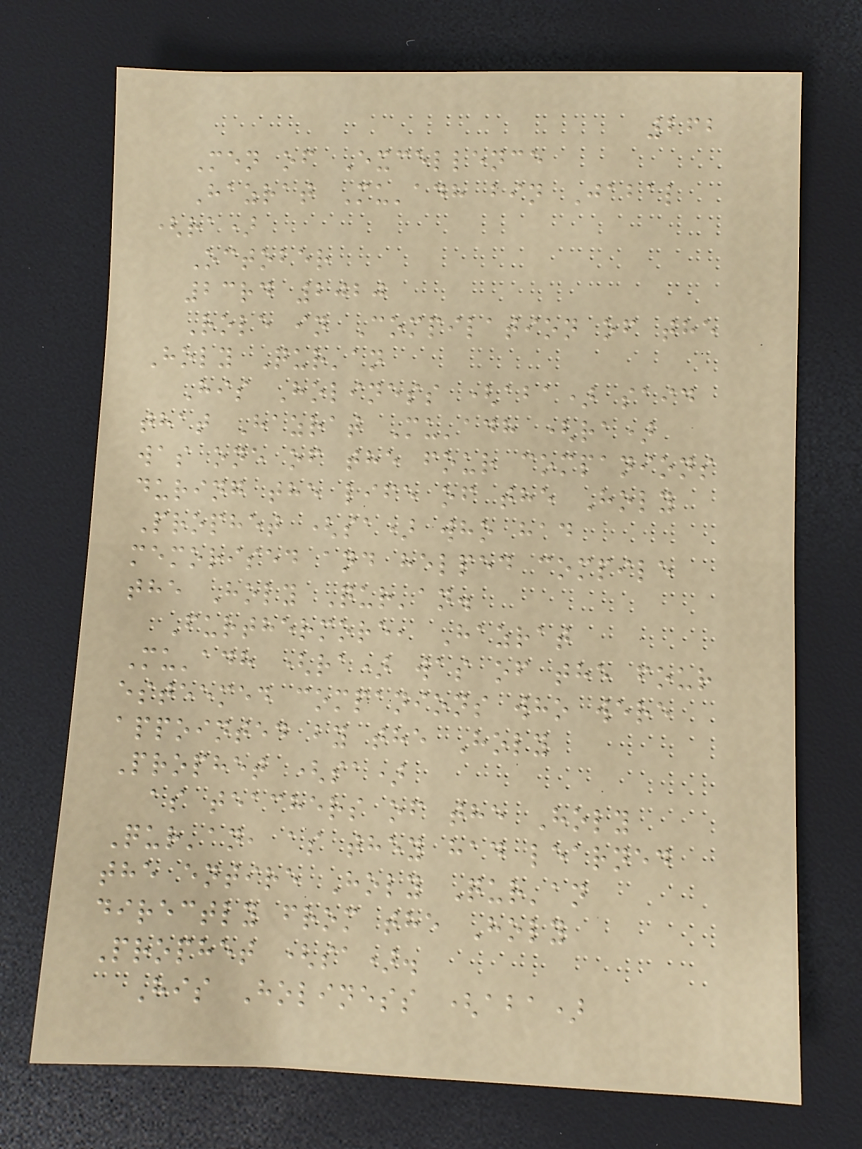262
Men of Excellence
Hazrat Mu'adh bin Jabal
(ra)
October
23rd 2020
Role in Compilation of the
Holy Qur'an
His Holiness (aba) said
that Hazrat Mu'adh (ra)
was one of the four companions
during the life of the Holy
Prophet (sa) who had
memorised and helped compile
the Holy Qur'an.
Furthermore, Hazrat
Mu'adh (ra) was of the four
esteemed companions who were
appointed by the Holy
Prophet (sa)
as teachers of the Holy
Qur'an, as they had learned
the entire Holy Qur'an
directly from the Holy
Prophet (sa).
His Holiness (aba)
